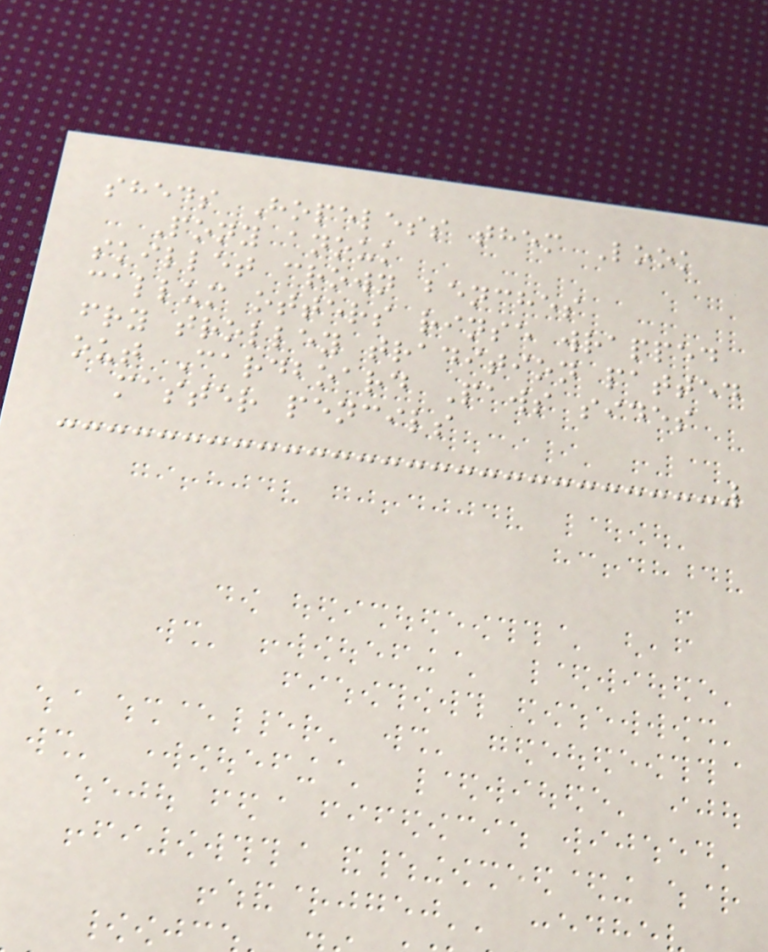sheds Hopeless them Look
Pony anouk
skillet crown benches
callum otters rinse wrapped
fry trolley tradition patted
out Cardboard Paws sides
master pencils
